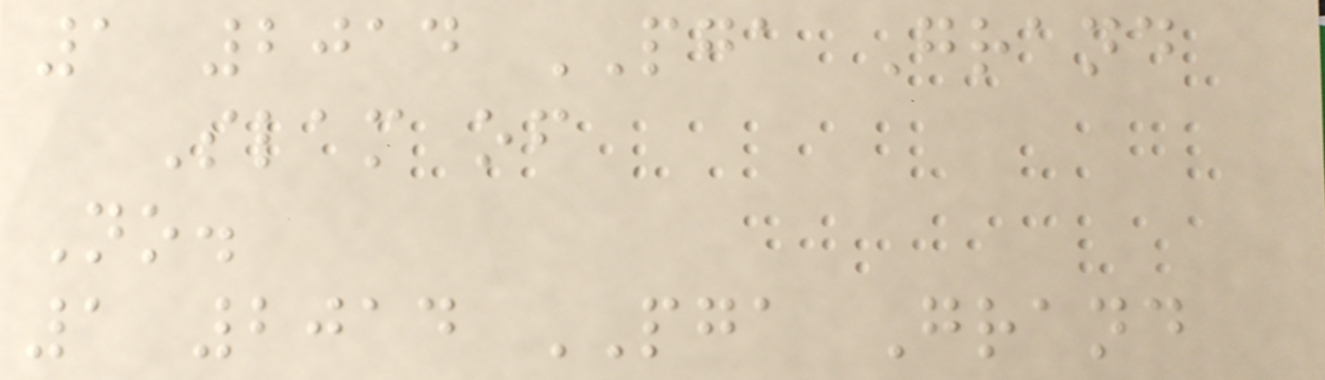1 2014 PGA Grand
Slam of
No.
1 2014 PGA Grand
